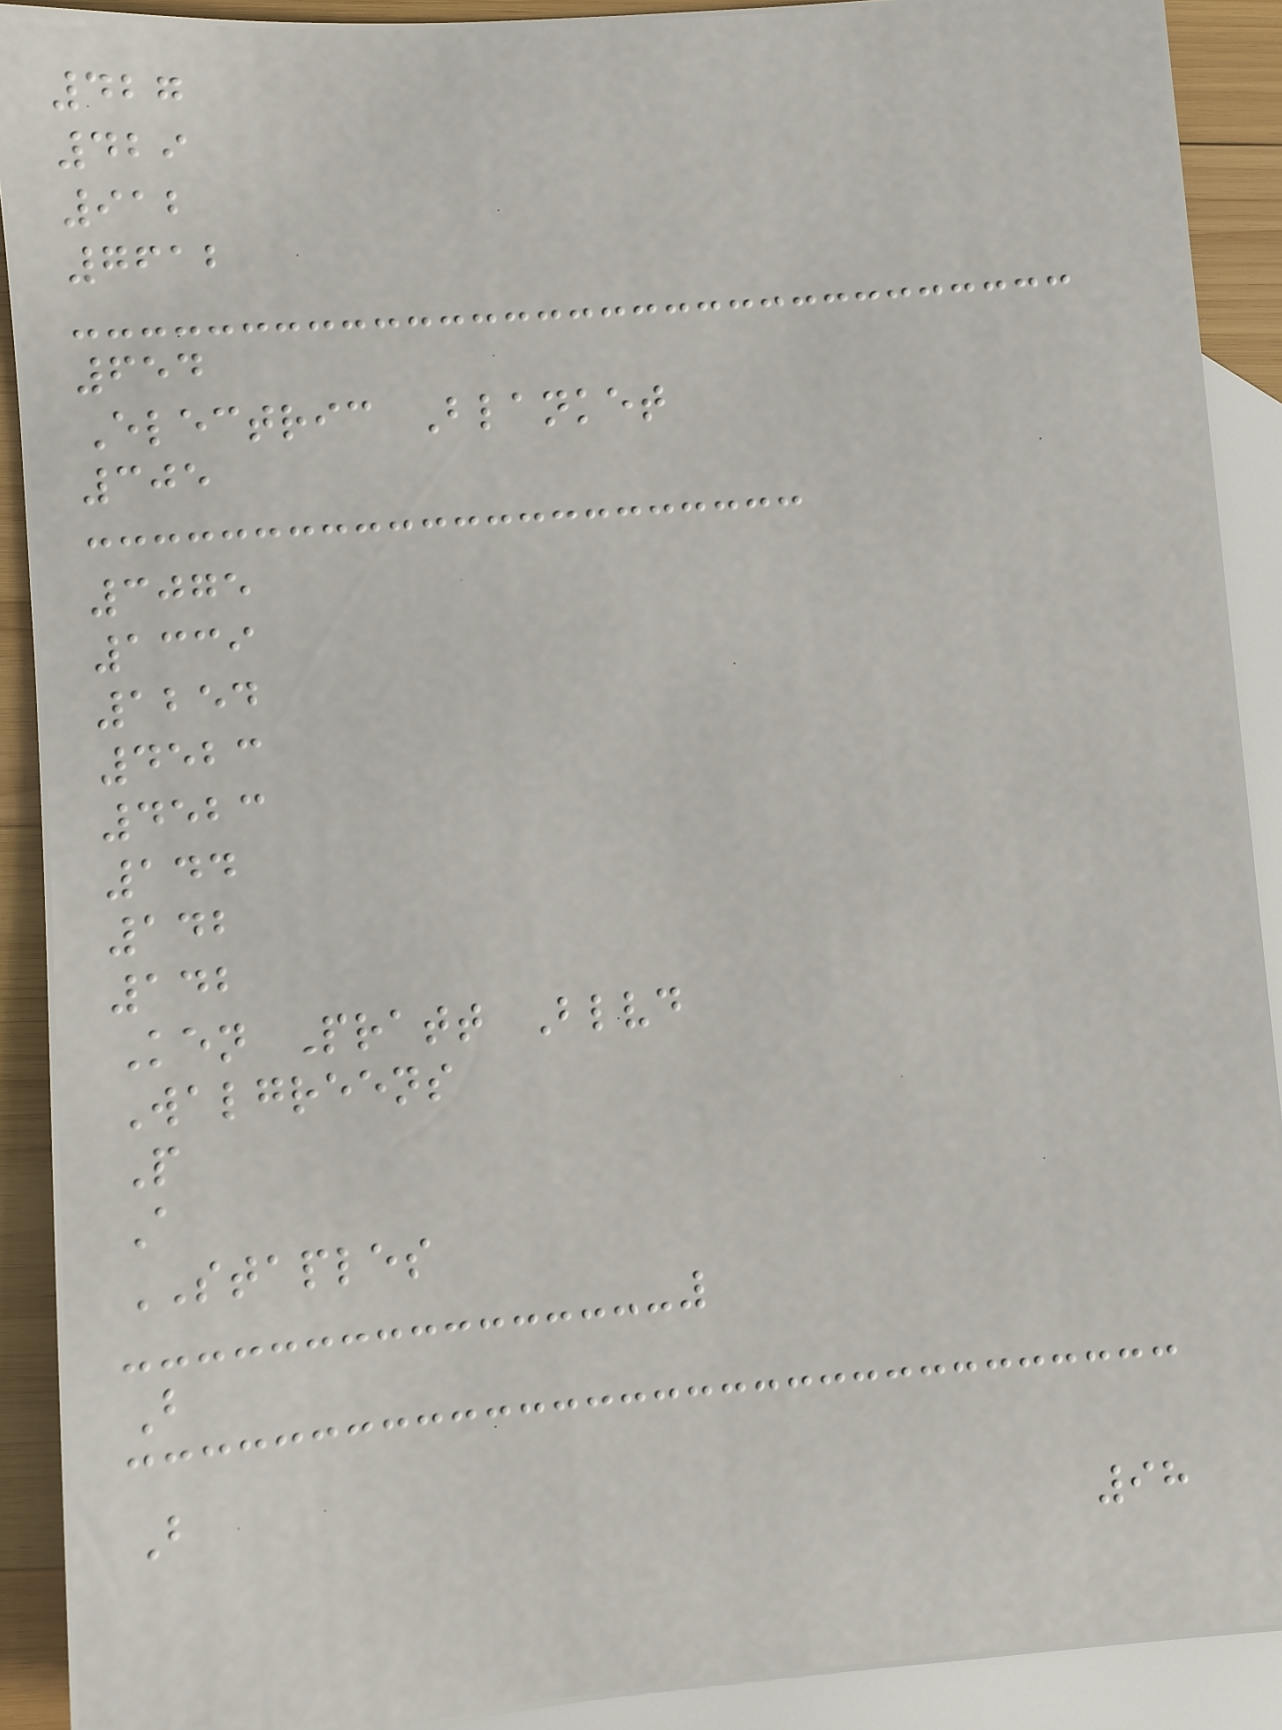427
429
912
7612
654
Electric Blanket
305
3075
1339
1254
4523
4523
144
142
142
Ken Pratt Blvd
Walgreens
P
A
STAPLES
B
B
98
